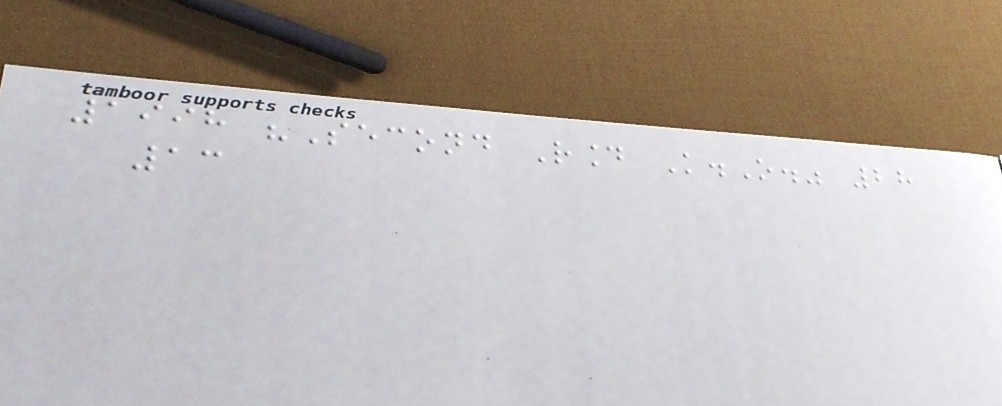1998 "Second Round K.O." 28
13
